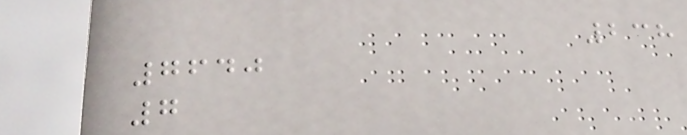238
7640
7
